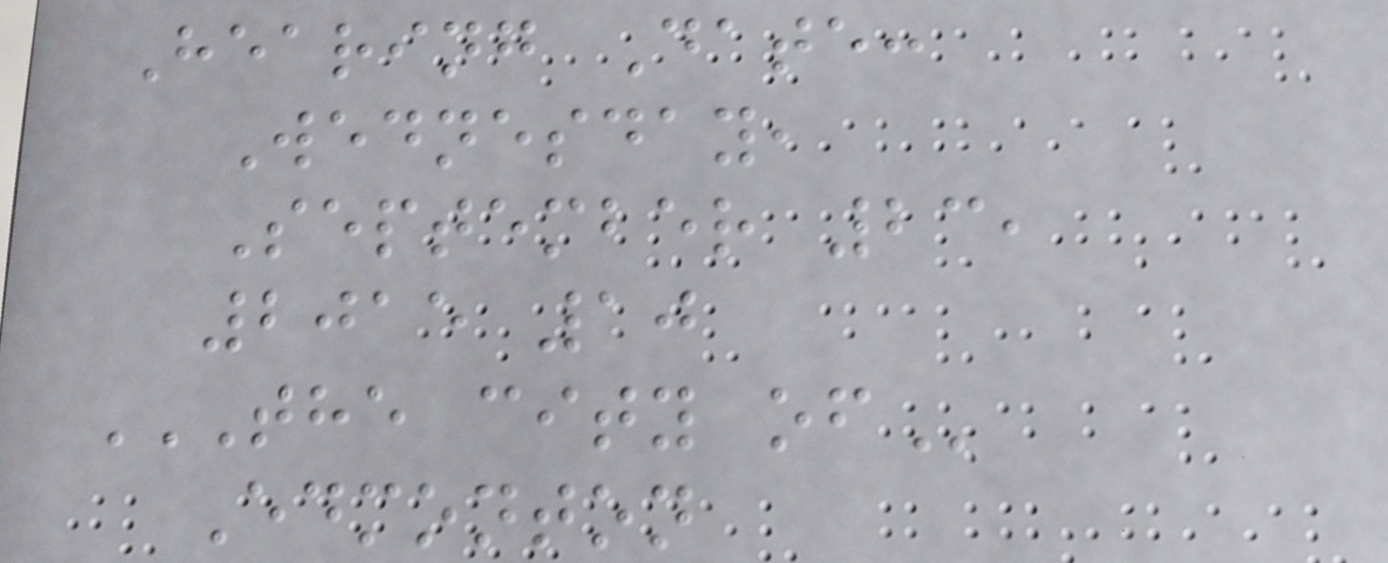Hearing Date:
Wednesday,
September 23,
2015 10
THE CITY OF
Edmonton
